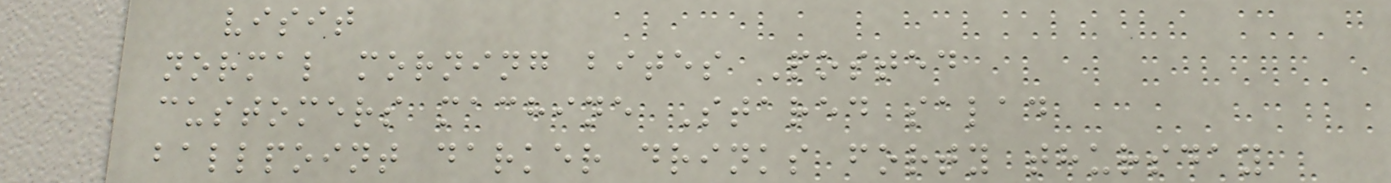visit
normal morning bites Posted
customers machine Stared salad
ballpoint darker drinks forty thursday
